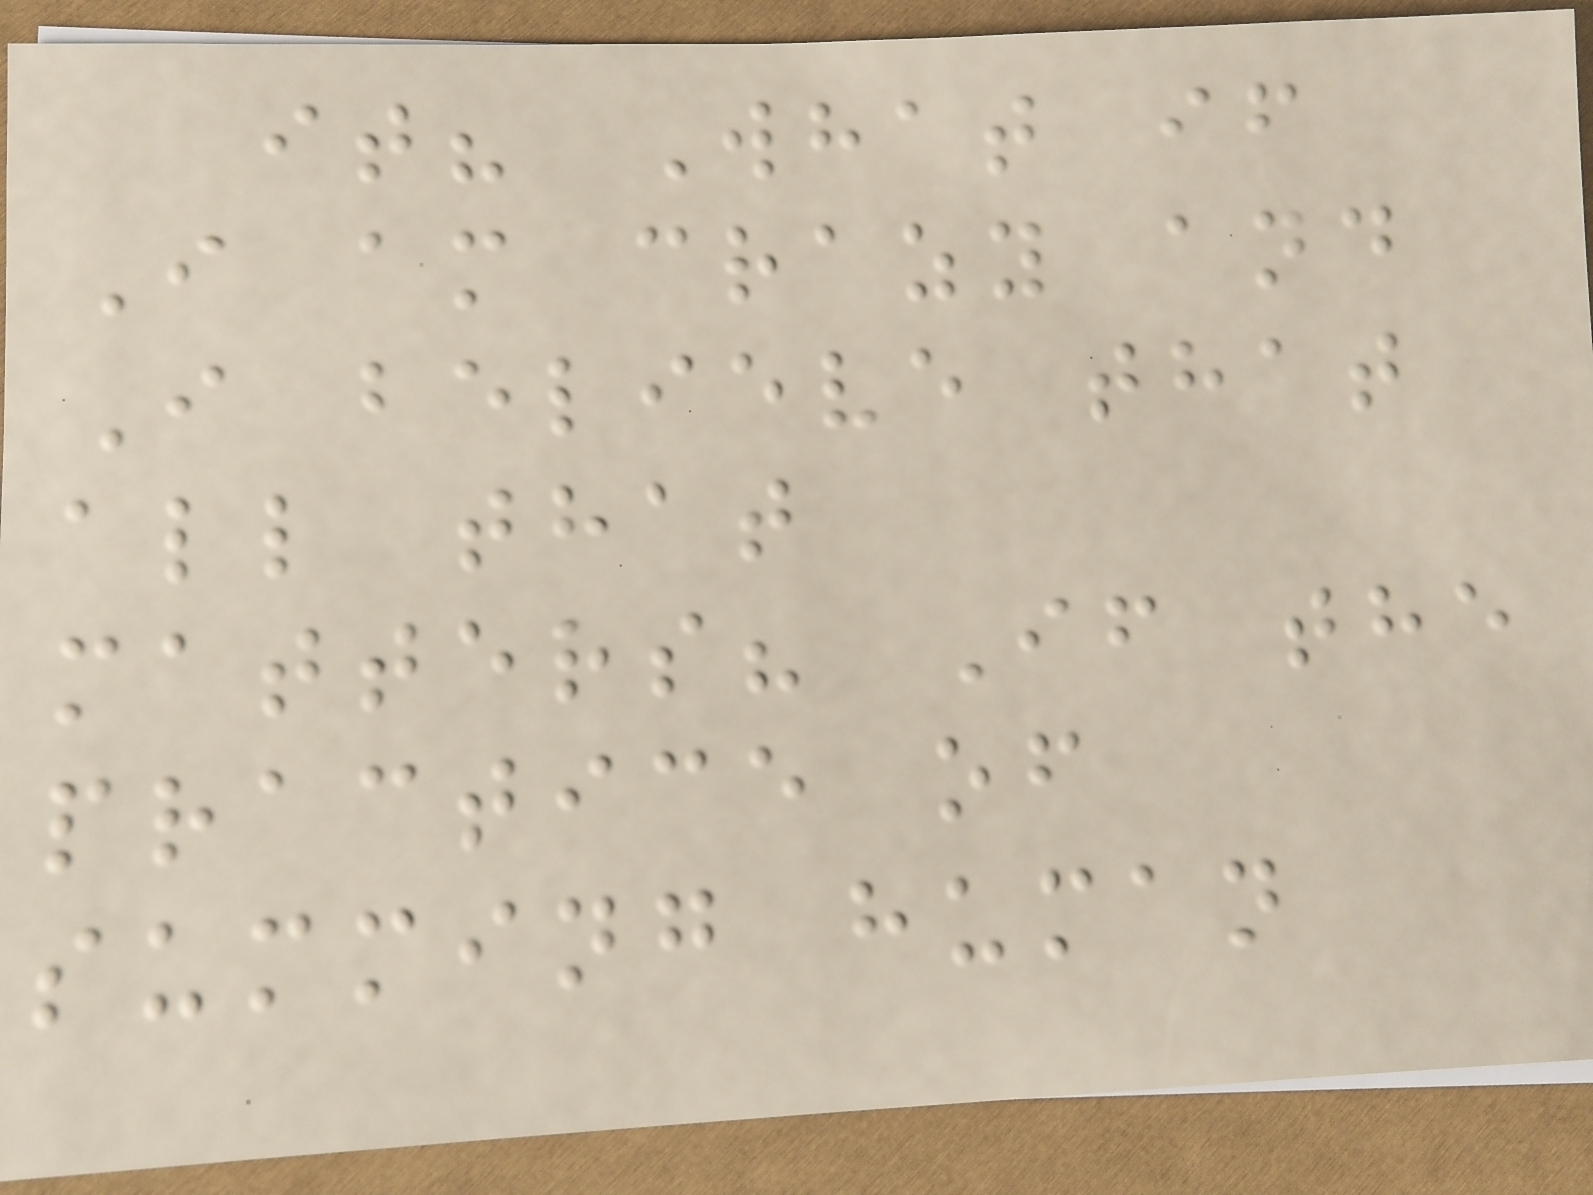it? What if
I am crazy and
I believe that
all that
matters? If the
practice of
summing human
